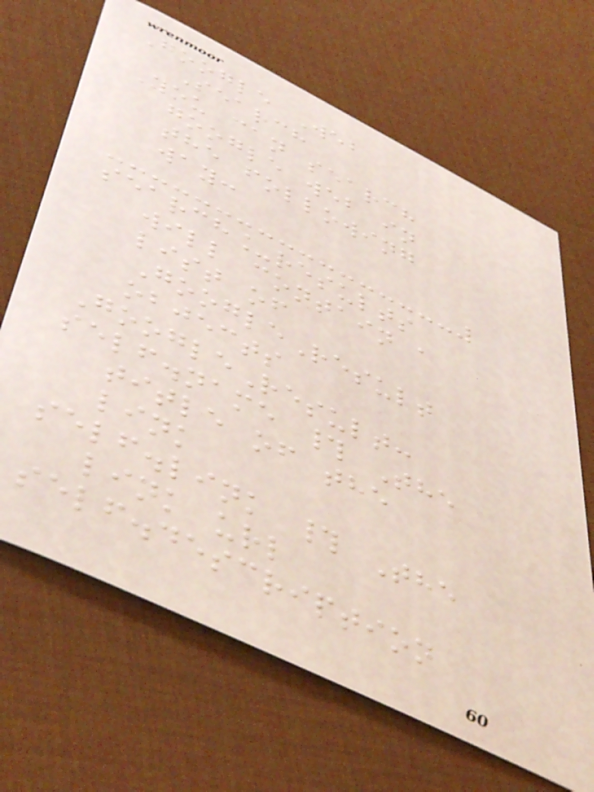Google Web
Search
You can search
google web in
the following
way:
search_results
will contain a
list of
GoogleResult
objects
GoogleResult:
self.name # The
title of the
link
self.link # The
link url
self.description
